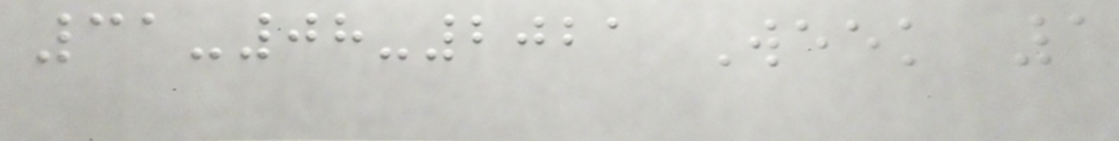31-08-2021 Week 1
